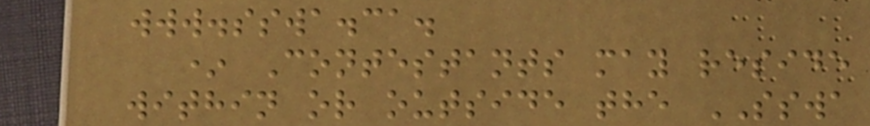www.sswa.ca.
* Contestants may reside
within or outside the SSWA
